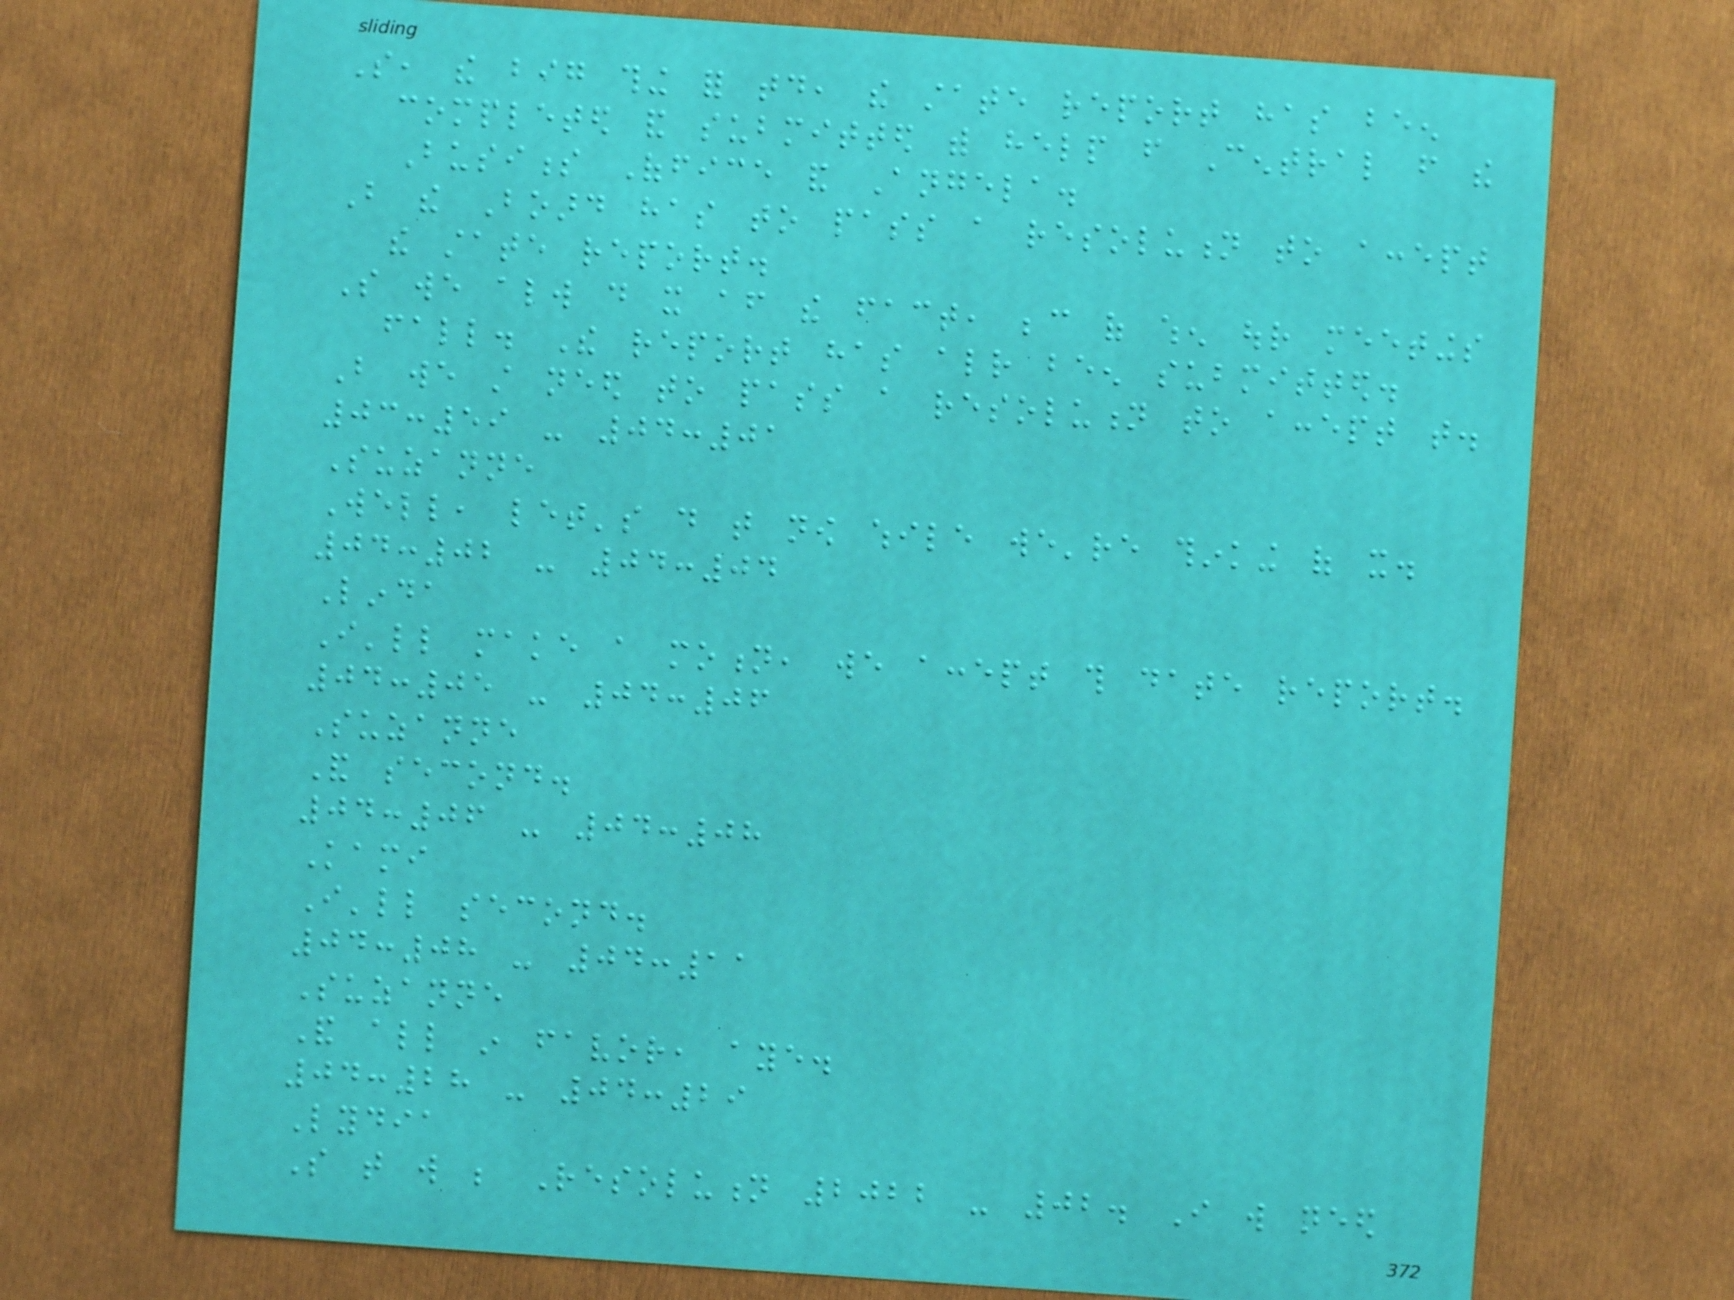So, the big thing for today, the state report has been
completed and submitted with help from Central from the
Business Office and Angela.
But the Board has to pass a resolution to accept
the state report.
So we always do it after the fact, because of when our meetings
fall. The report has already been submitted.
But we still need to pass a resolution to accept that.
03:59 - 04:01
Suzanne
Well, let's do that now while we're thinking of it.
04:02 - 04:04
Linda
I'll make a motion, we accept this date report.
04:05 - 04:06
Suzanne
And second.
04:06 - 04:08
Kami
I'll second.
04:08 - 04:11
Suzanne
And all in favor, aye.
04:28 - 04:29
Lydia
So that will be Resolution 2022 - 02. I will need
